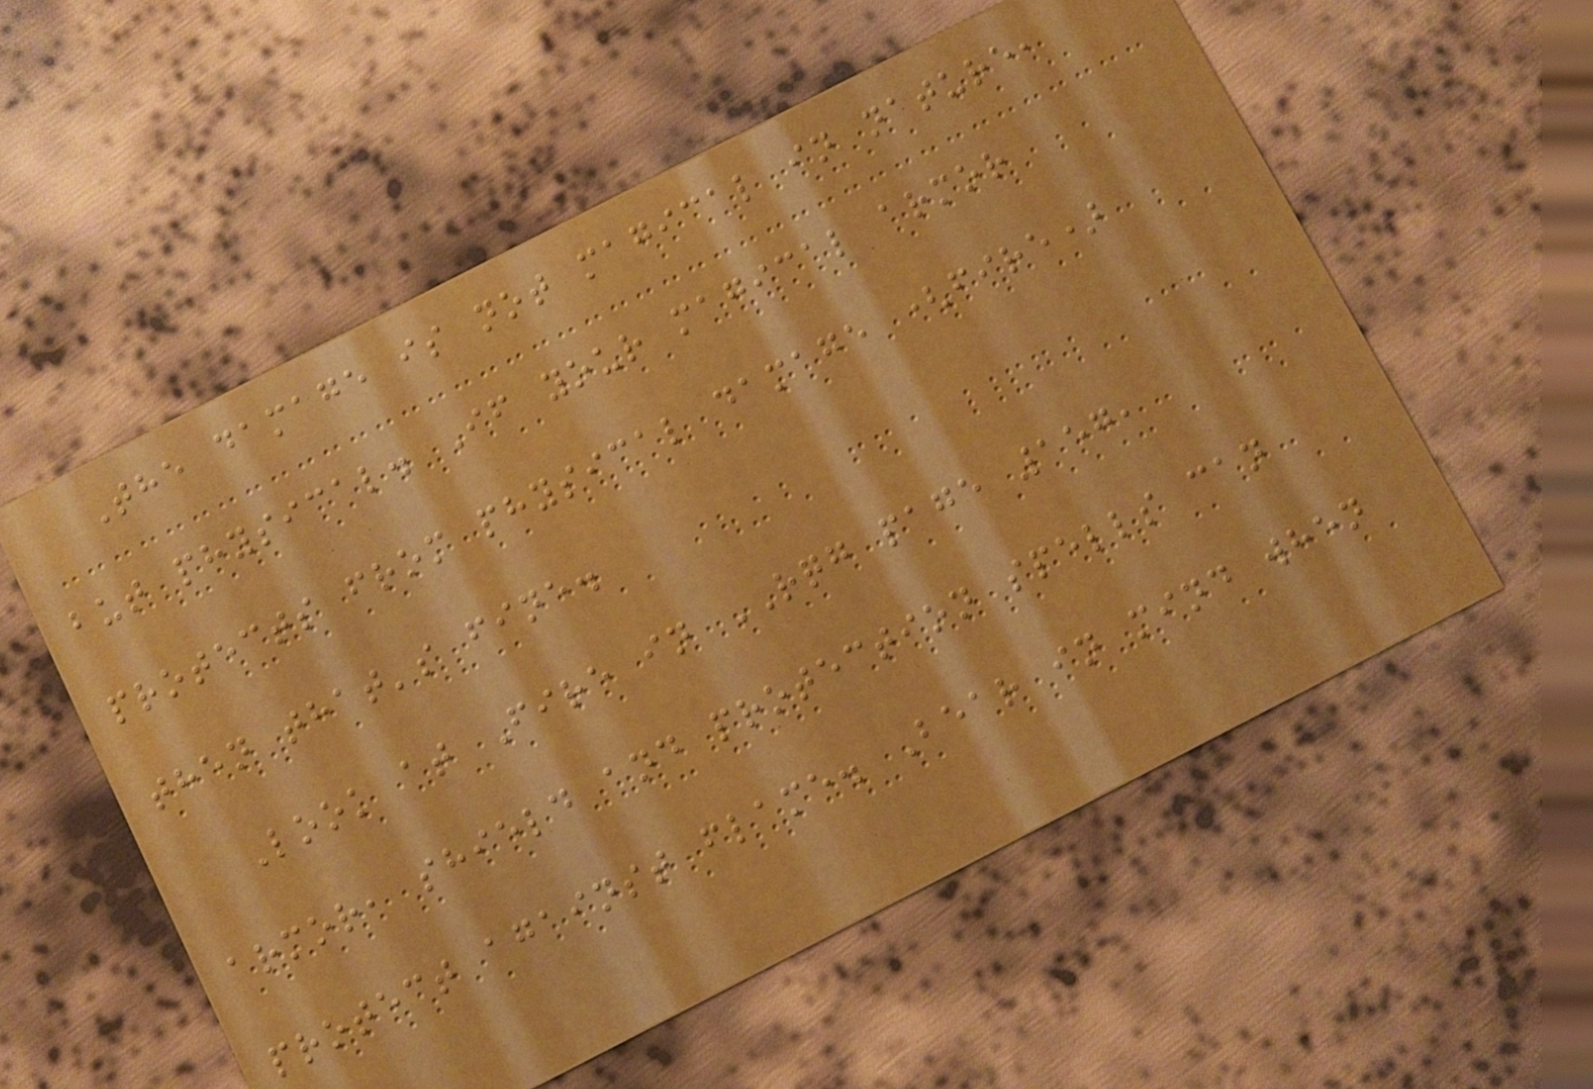The damage is not magical in nature,
but physical. If your magical armor
protects from physical damage (fire)
then that's fine.
Look at Fire in RQG page 157,
armor, shield and protection spells can
protect against flame. Bear in mind when
